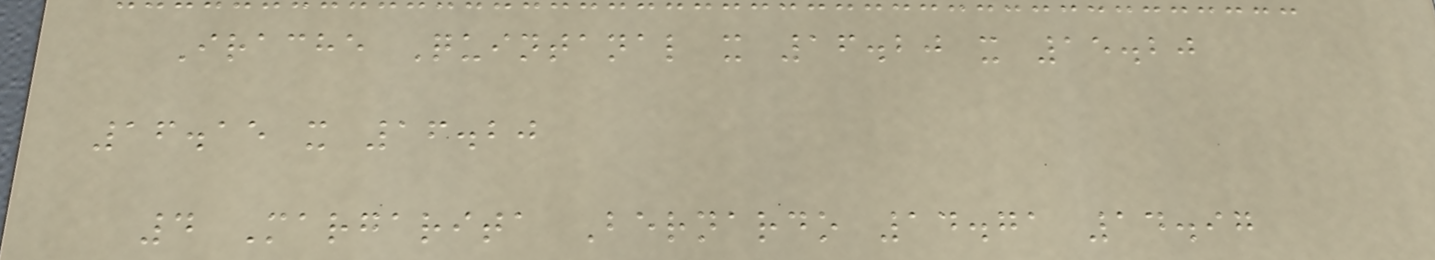Irache Quintanal x 16.20 x 15.20
16.15 x 16.20
4 Margarita Bernardo 14.71 14.97
